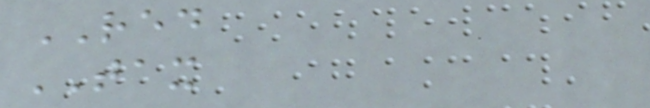RED
TAX
